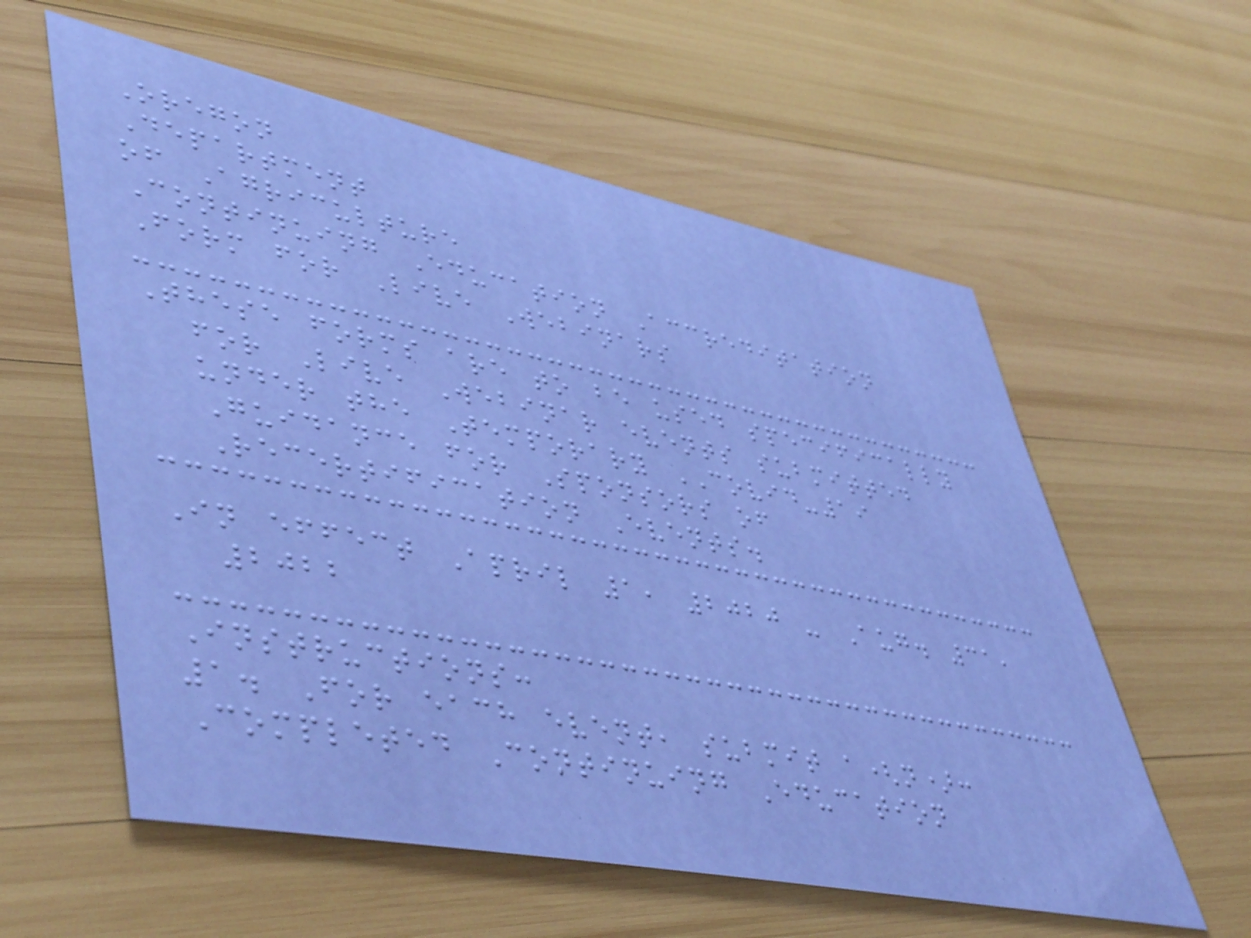Oregon
Department
of Agriculture
Continuing Education Accreditation
Form for Live Webinars
These forms are to be used specifically
for Live Webinar events submitted
under the Temporary COVID-19
Guidance for Sponsors of
Recertification Events.
In effect April 1, 2020 - Aug. 31,
2022
Instructions:
1. For each event, submit a(n):
Completed Continuing Education
